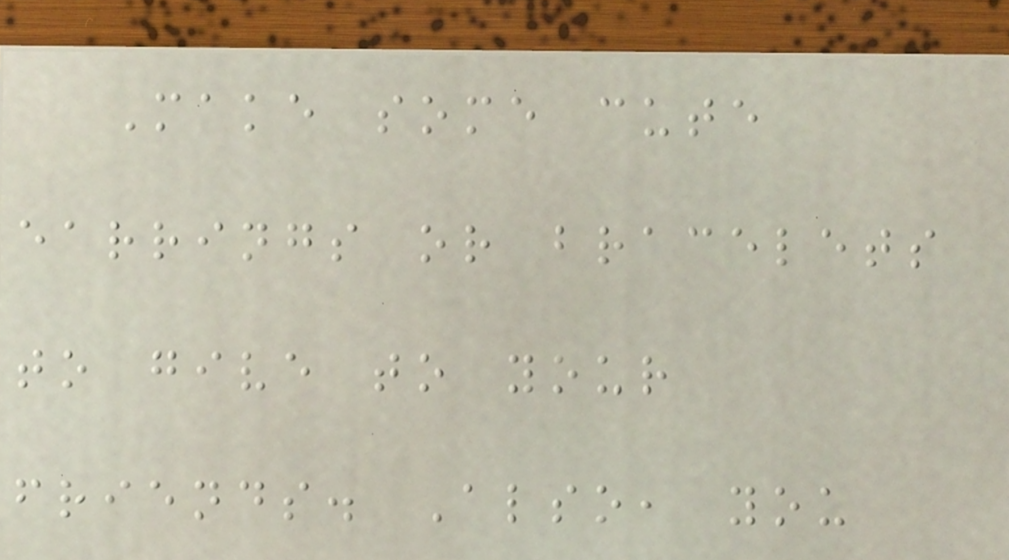Make some cute
earrings or bracelets
to give to your
friends. Also, you
